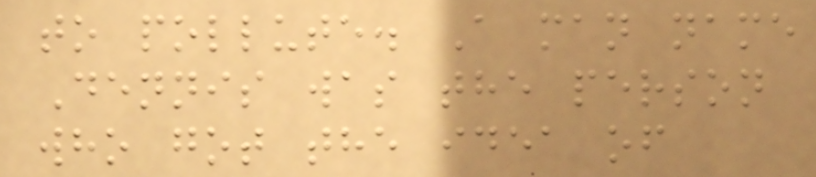to pollute. A man name
Dennis was the person
who got the idea of
